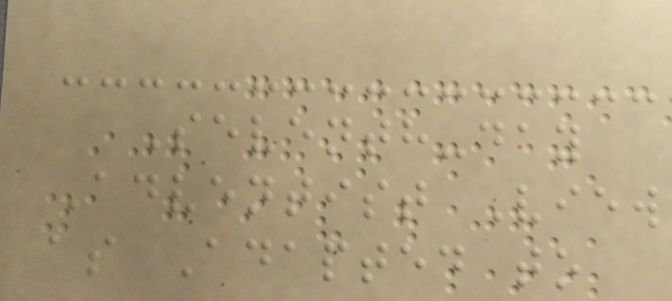Seventh-day
Adventist View
as Adapted to
